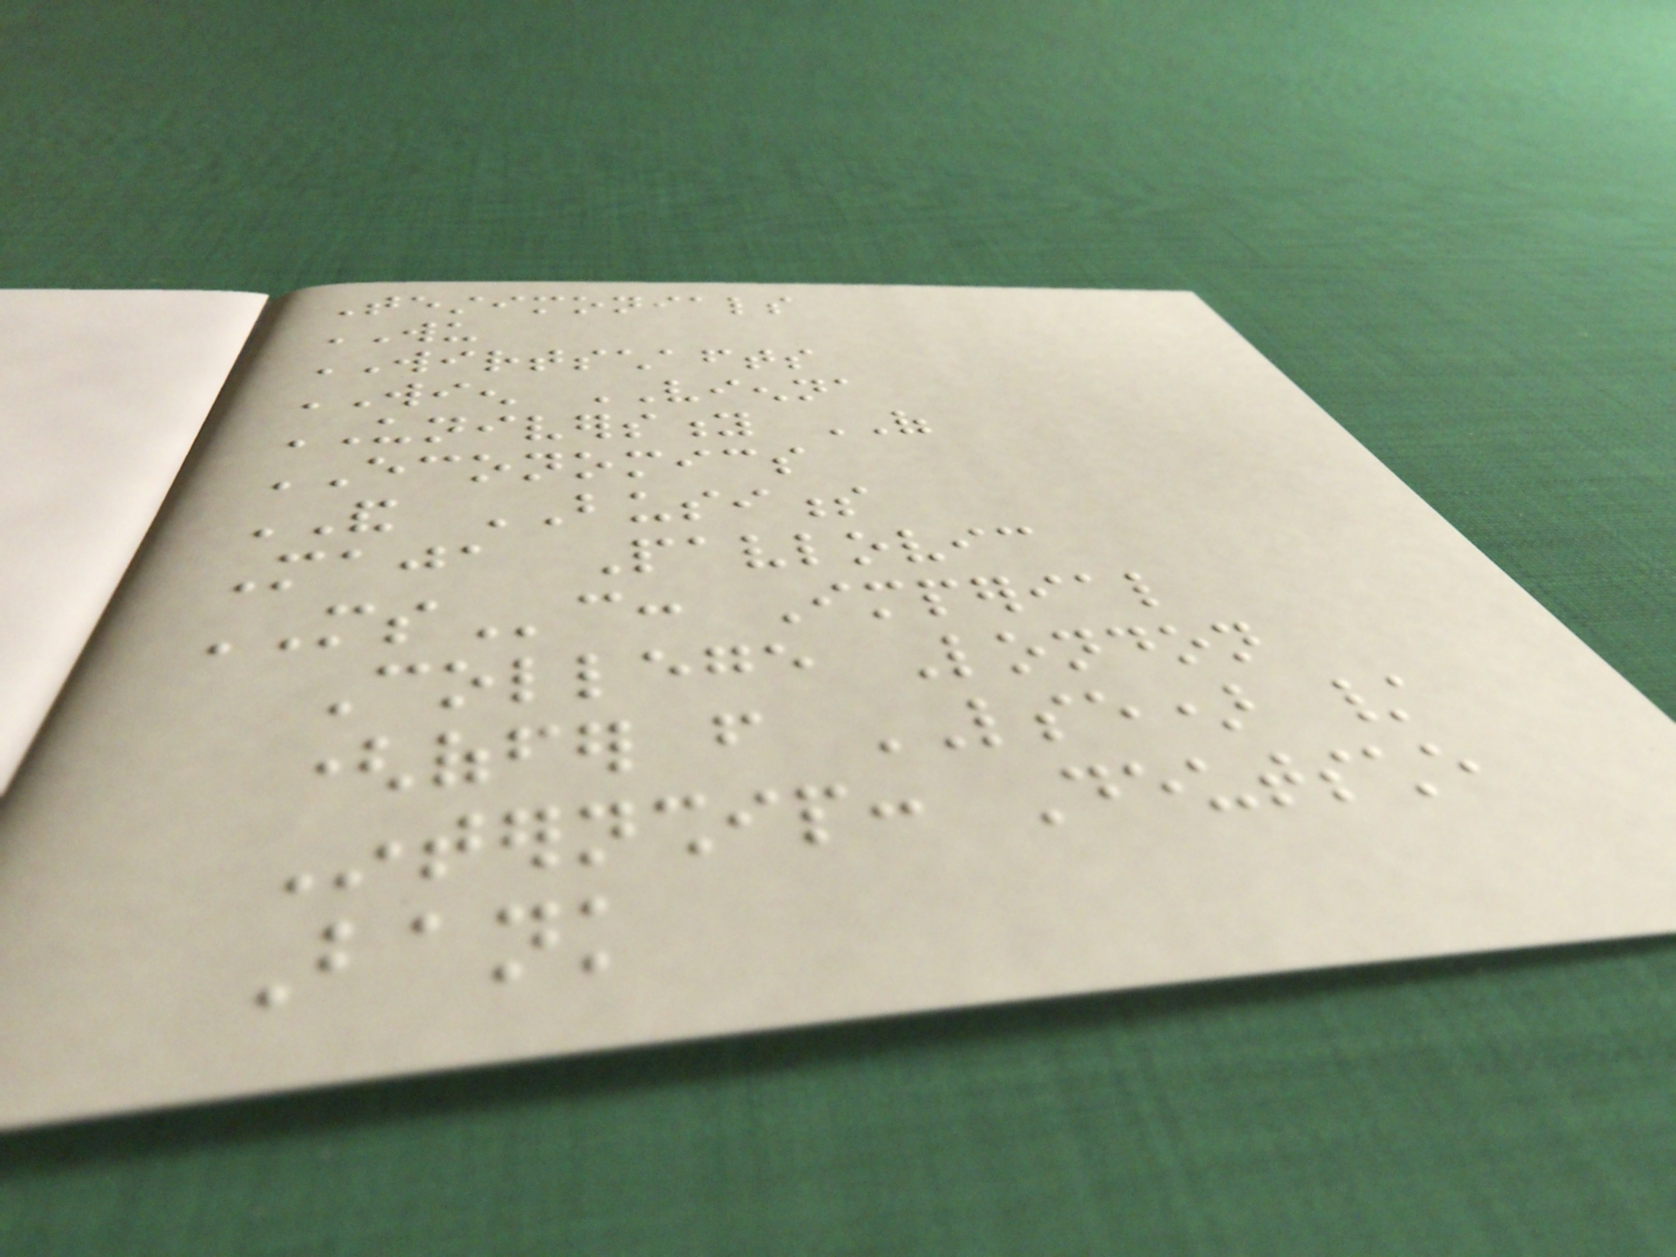Testimonials
WU
WIRTSCHAFTS
WIEN VIENNA
UNIVERSITY OF
ECONOMICS
AND BUSINESS
Maja Pavlovic
MSc: Imperial
College London
(offer from LSE) /
Internship: Deutsche
Bank
